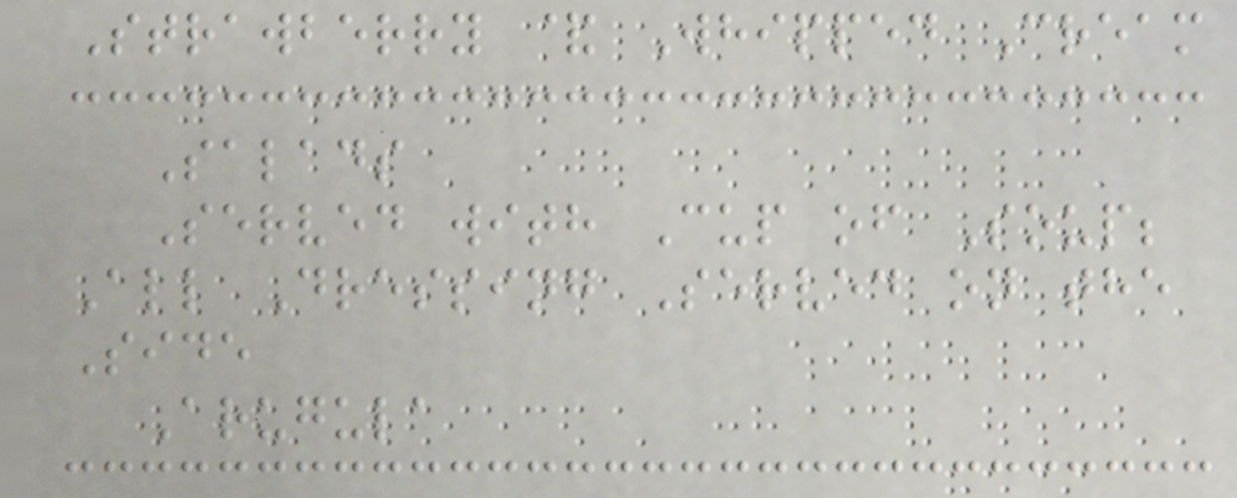Strawberry & Whipped Cream
Salads
Served with Cup of Soup;
All Dressing Served on the
Side
Arugula
